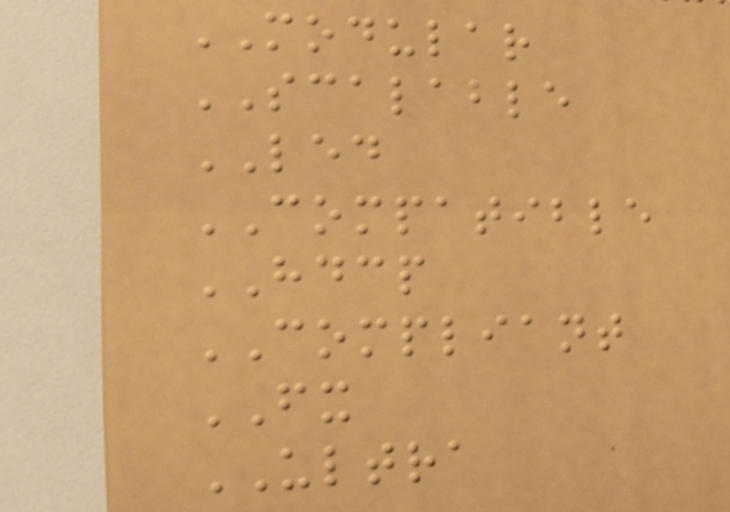MODULAR
SCALABLE
LED
COMPATIBLE
HDCP
COMPLIANT
FX
ULTRA
